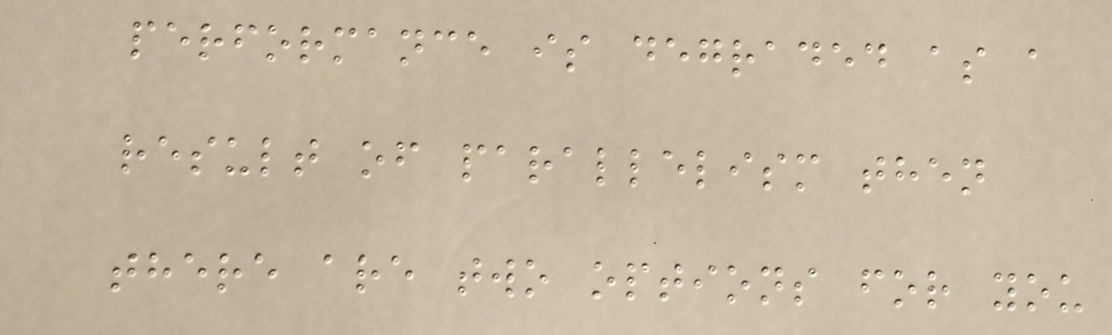performance is degraded as a
result of parallelism then
there are two options for you
